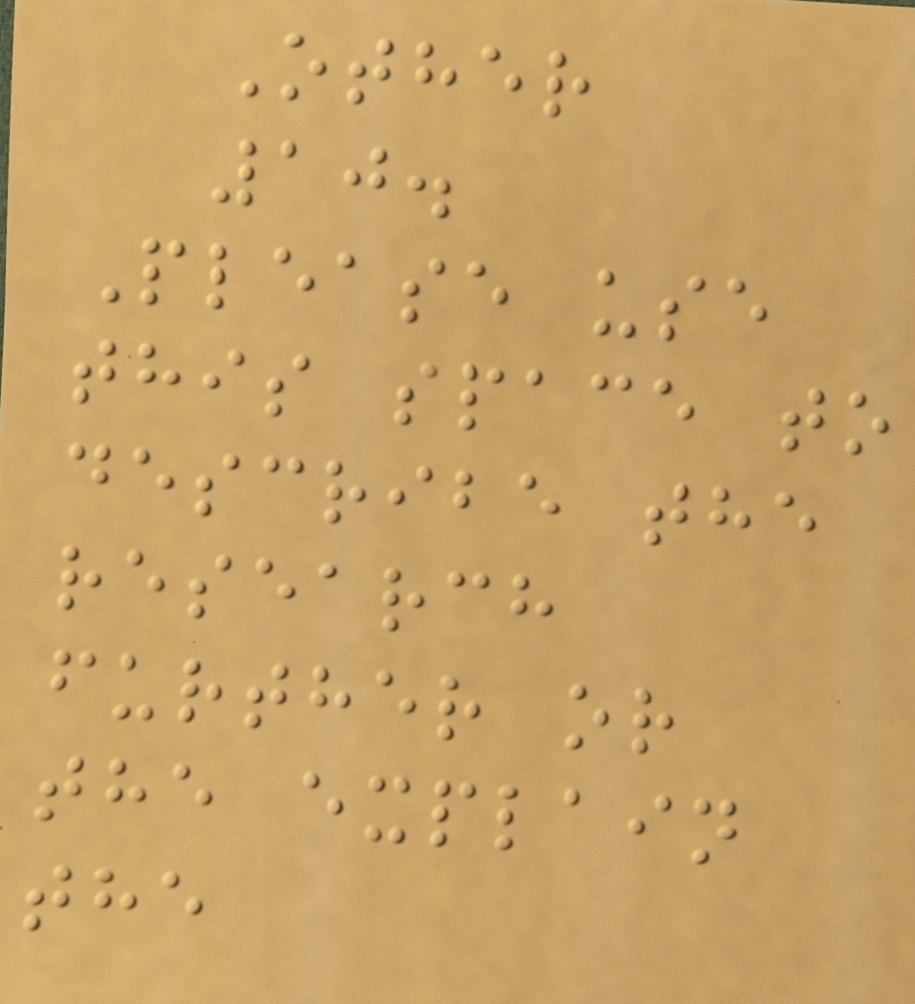Other
10.
Please use
this space to
describe the
research
further or
the explain
the
